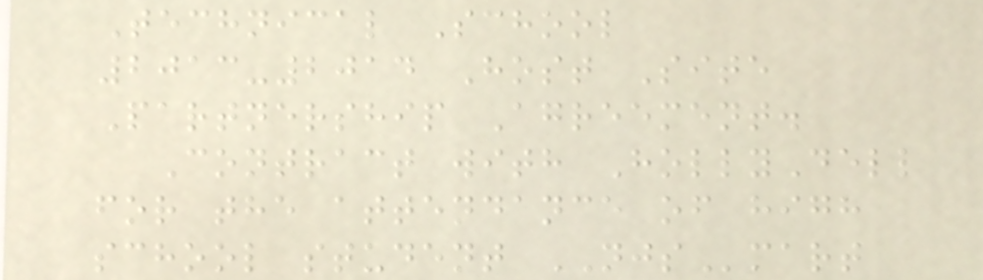Technical School
2013-2014 Host Site
Partnership Agreement.
Contract with HollyDell
for the attendance of high
school student NJSmart
